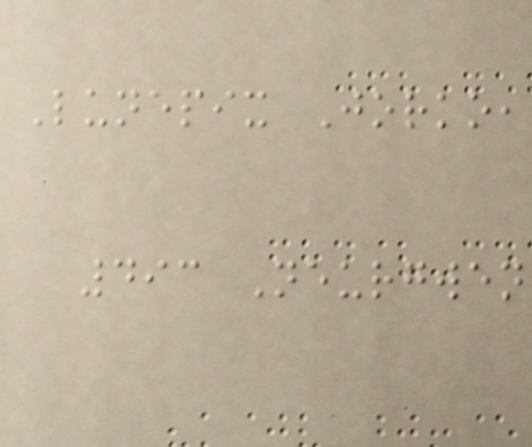Lunepix Jorko,
493 Neurgwen
